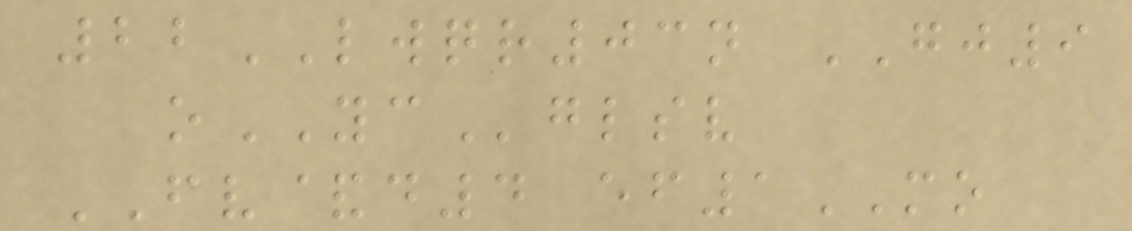22LWQR03n GJ9
oYCglsv
FV&d4 ef1MO
